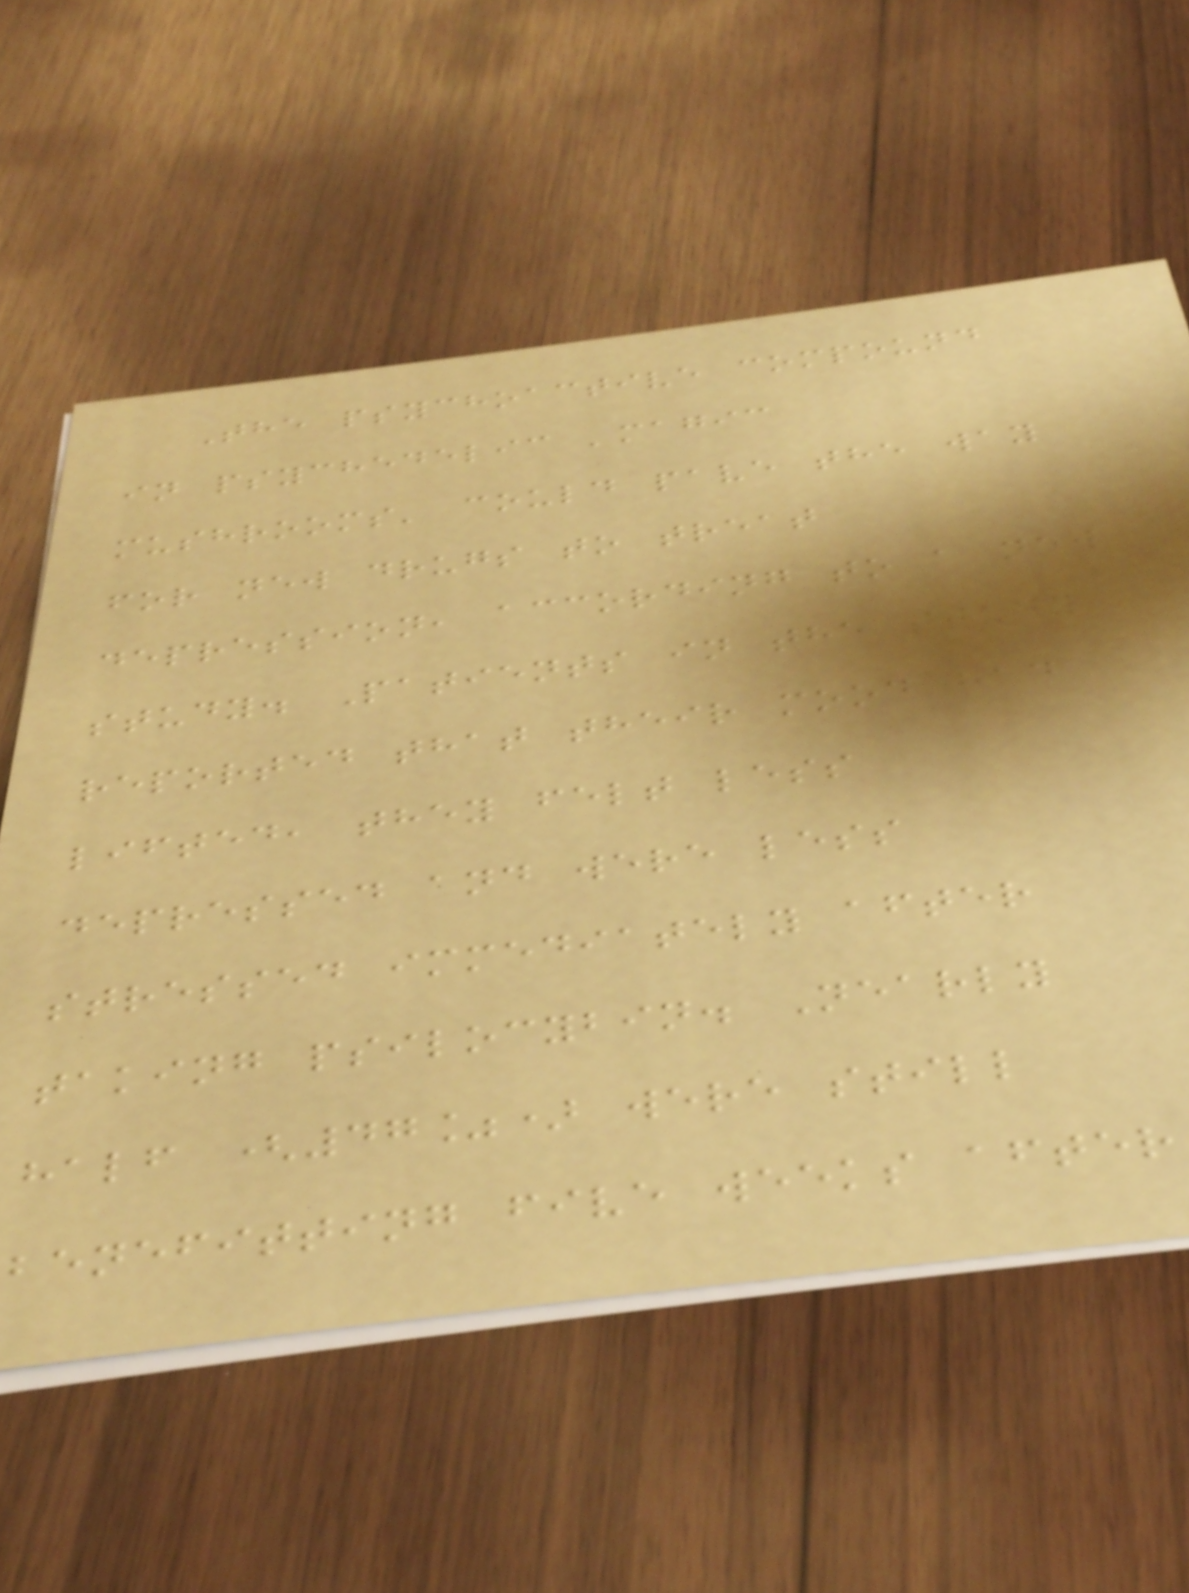The psychoactive compound
in psychedelic 'magic
mushrooms' could pave the way
for new drugs to treat
depression, according to a new
study. Patients in the study
reported that their mood had
lifted, they felt less
depressed and were less
stressed immediately after
taking psilocybin. Nearly
half (47%) were still
benefitting five weeks after
